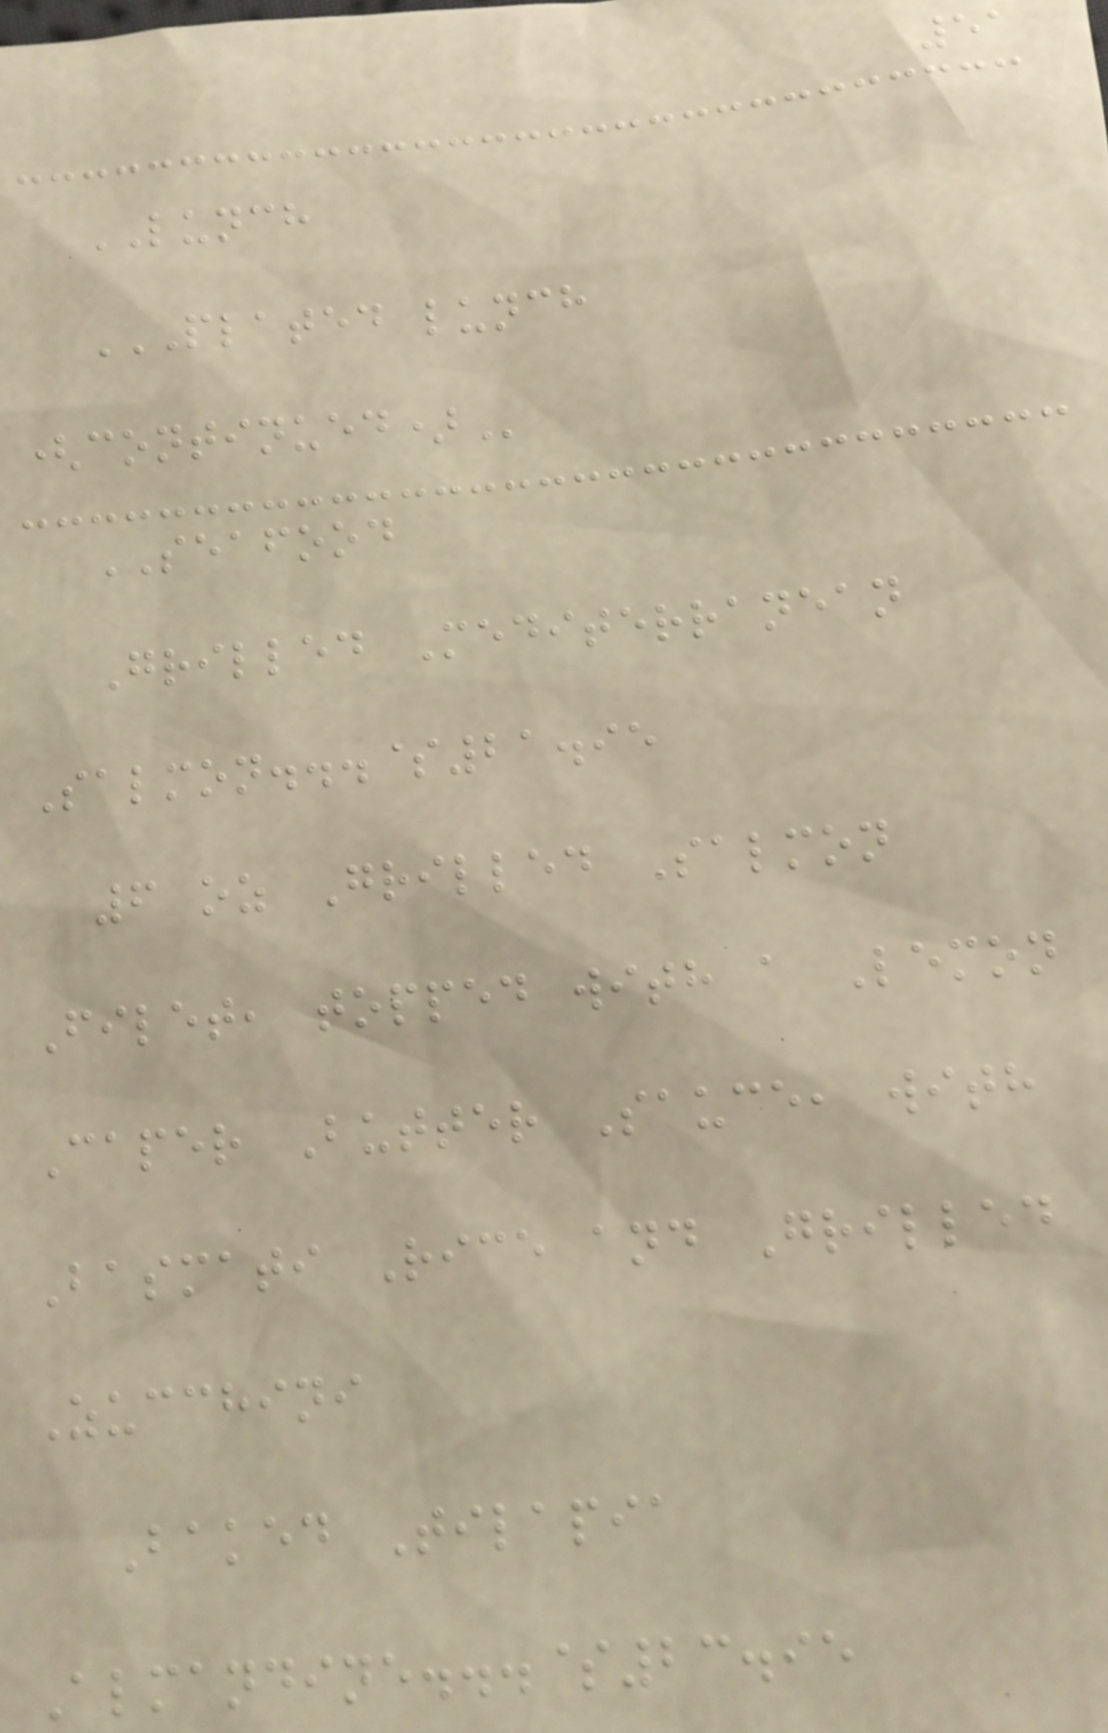51
LUNCH
PLATED LUNCH
(CONTINUED)
SEAFOOD
Grilled Mediterranean
Salmon...$21.95
6 oz Grilled Salmon
Filet, topped with a Lemon
Caper Butter Sauce, with
Basmati Rice and Grilled
Zucchini
Baked Tilapia
Almandine...$23.95
